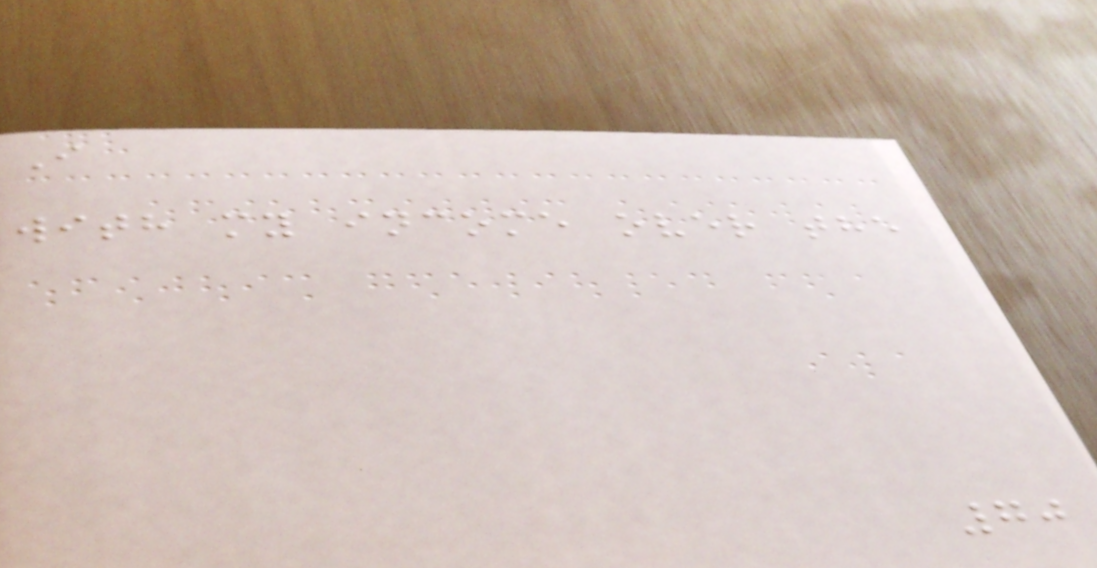I
with my income over the
70
